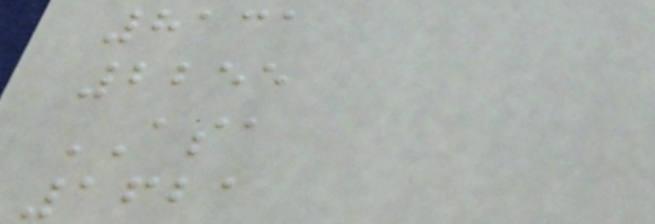8131
2255
ASA
1621
